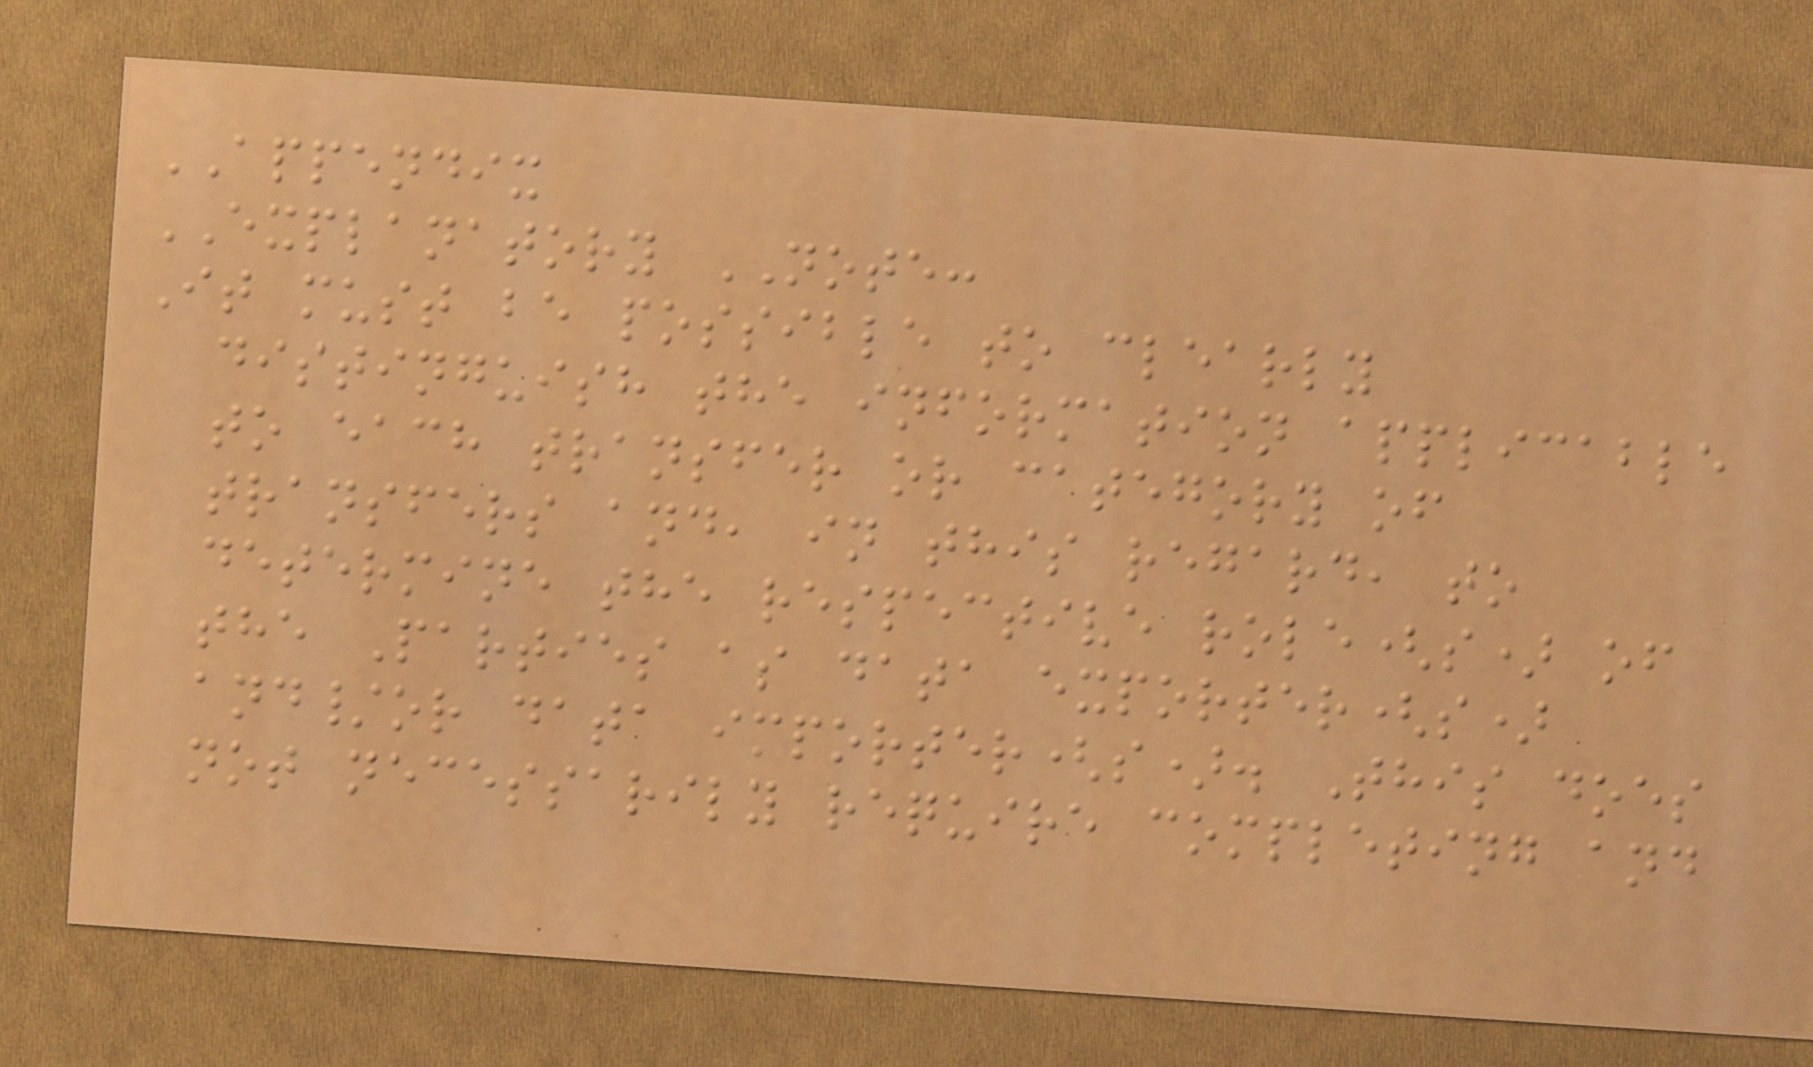APPENDIX
EXPLANATORY NOTE:
It must be possible to clearly
distinguish the information applicable
to each transfer or category of
transfers and, in this regard, to
determine the respective role(s) of
the Parties as data exporter(s)
and/or data importer(s). This does
not necessarily require completing and
